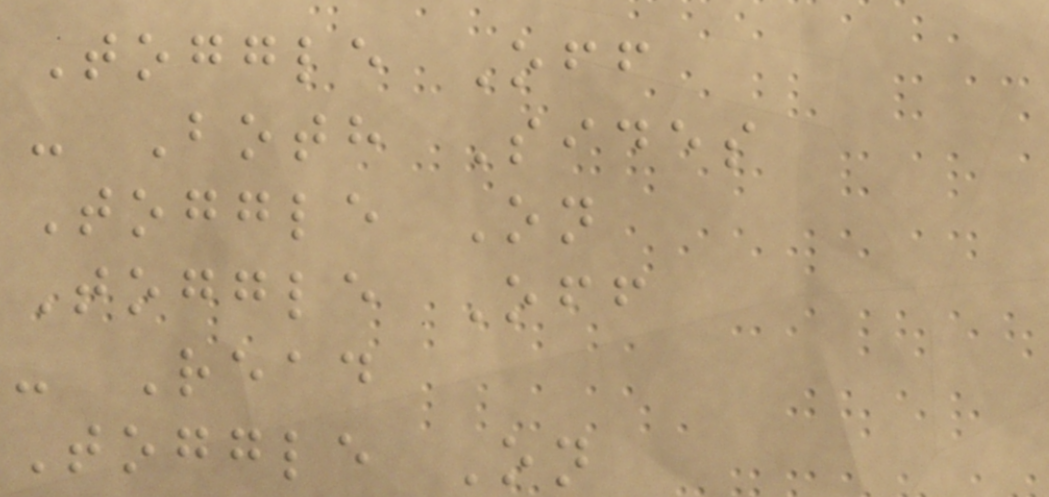Toggle Off
- Both Sides
Toggle On
Toggle Off
- Read
Toggle On
